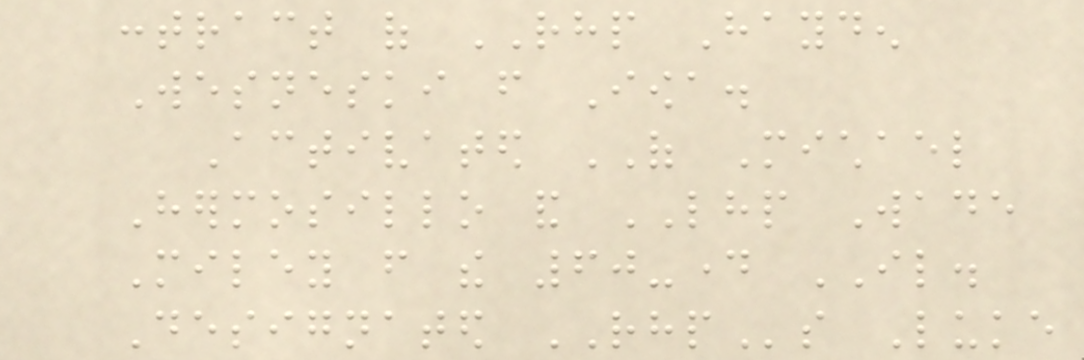contract of RHP Hayden
Wesneski from Iowa.
Activated OF Michael
Hermosillo and LHP Wade
Miley from the 60-day IL.
Designated RHPs Luke
